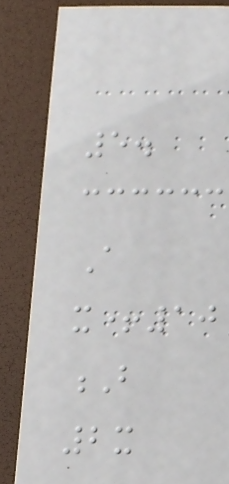5.
A
x+10
B
2x
